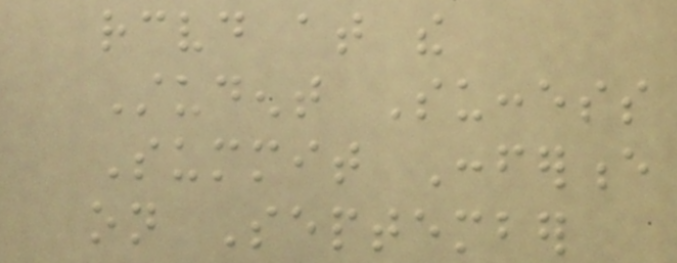received at the
Student Success
Summit Conference
on September
